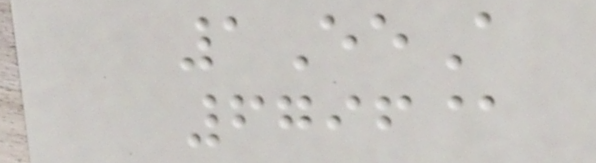1EeA
6796@
